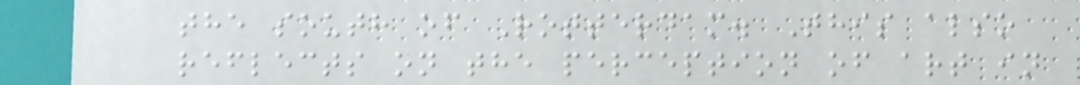the south of Rotterdam. This also
reflects on the perception of art in
